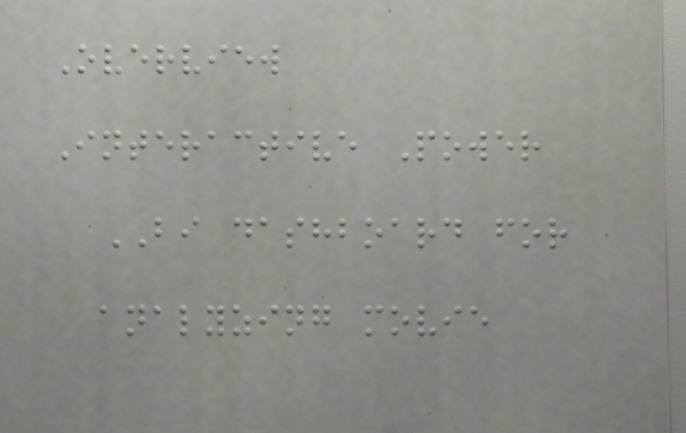Overview
Interactive Power
BI dashboard for
analyzing movie
